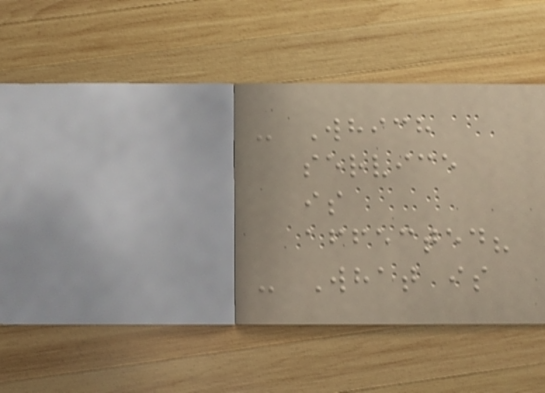- Which
service
is
affected?
- What is
